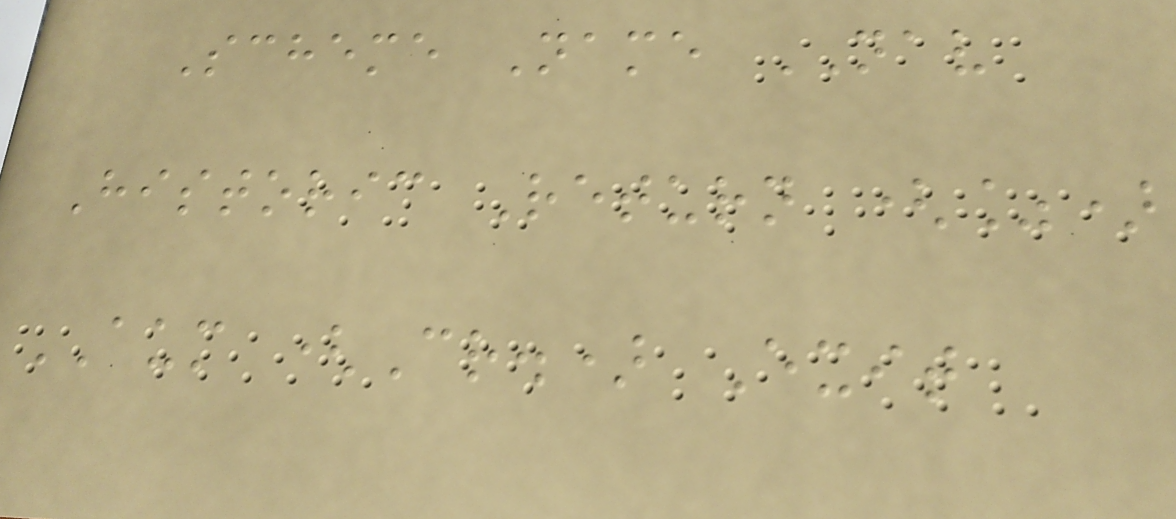Scheme Name NAV
Historic Return (%)
AUM (Cr.) Exit
